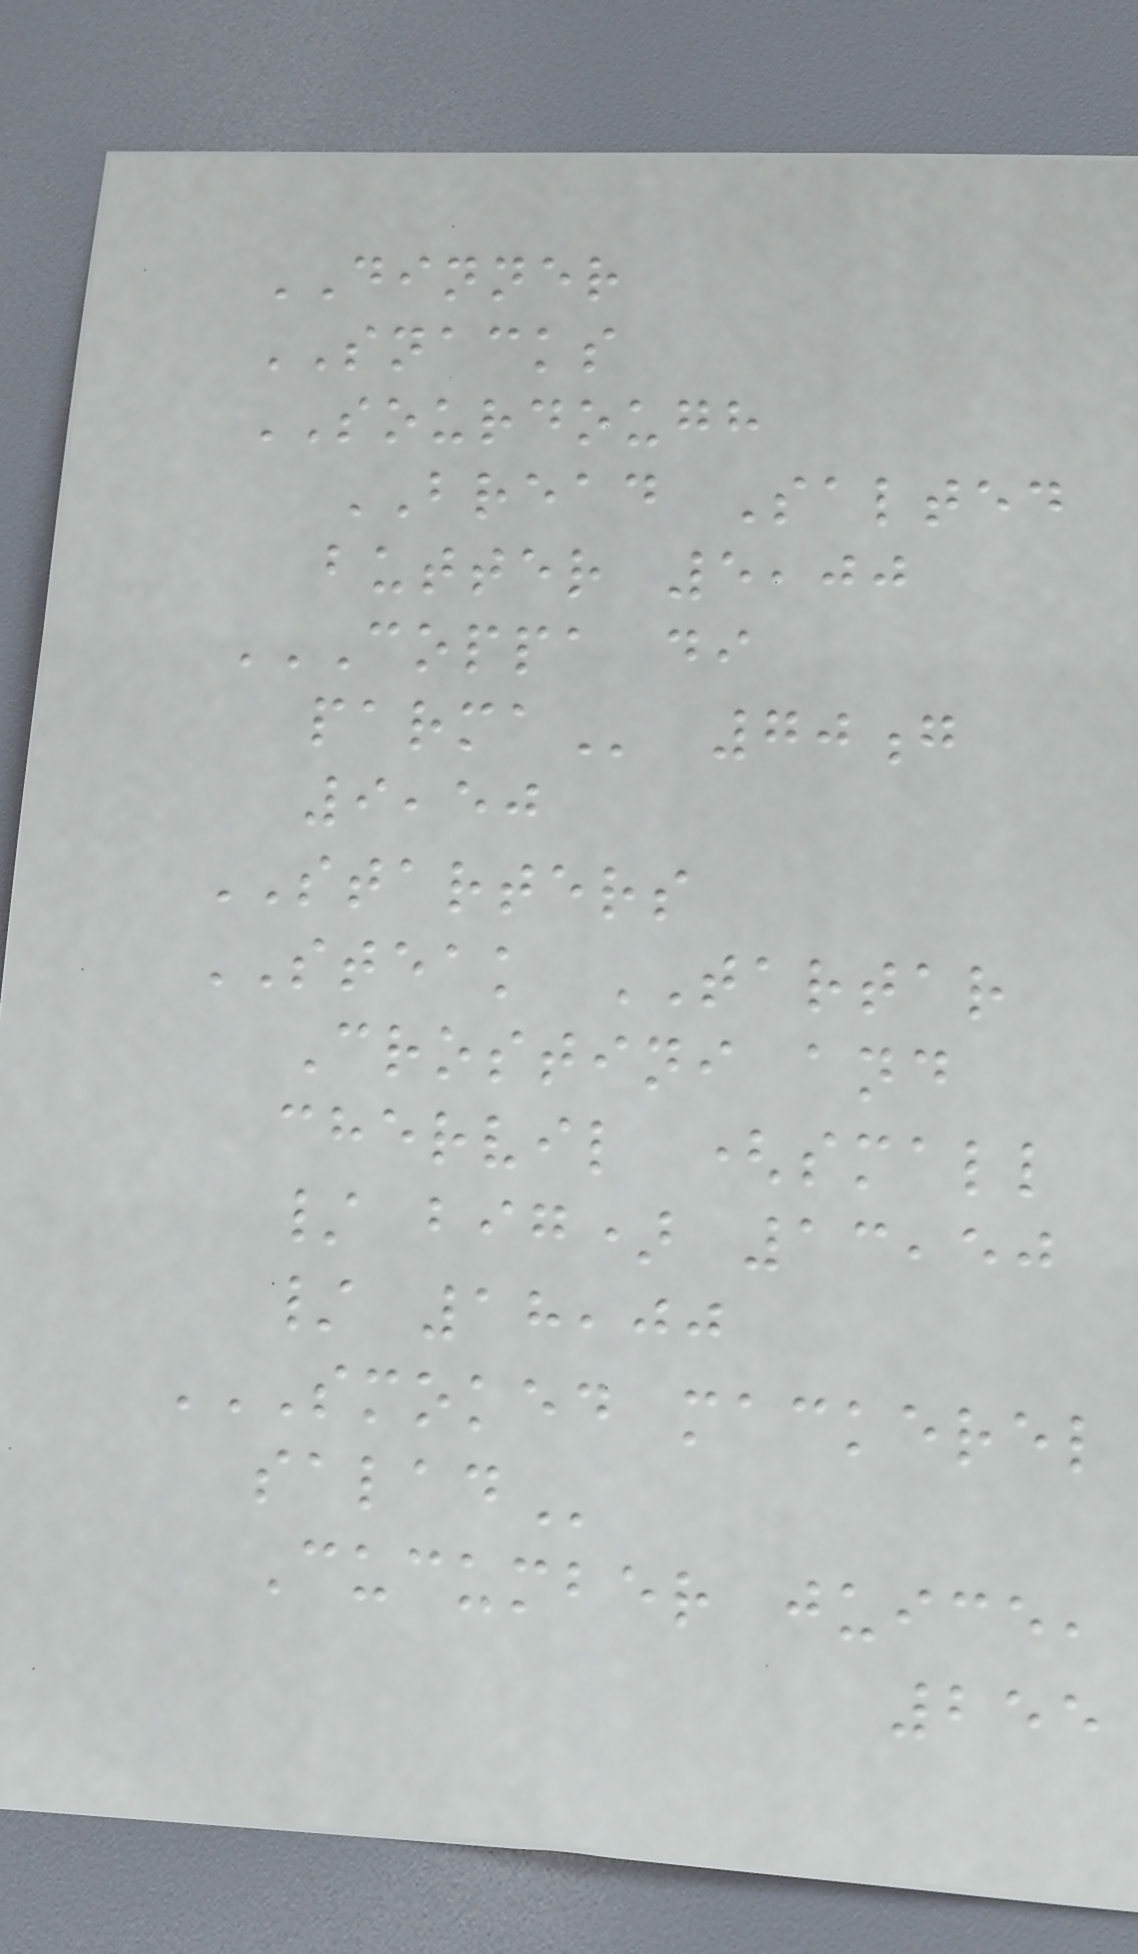DINNER
SNACKS
SOURDOUGH
BREAD Salted
butter 5,00
COPPA DI
PARMA 70g
9,50
STARTERS
STEAK TARTAR
Crostini and
chervil (small
/ big) 13,50
/ 18,00
SMOKED MACKEREL
SALAD
Cucumber juice,
255
